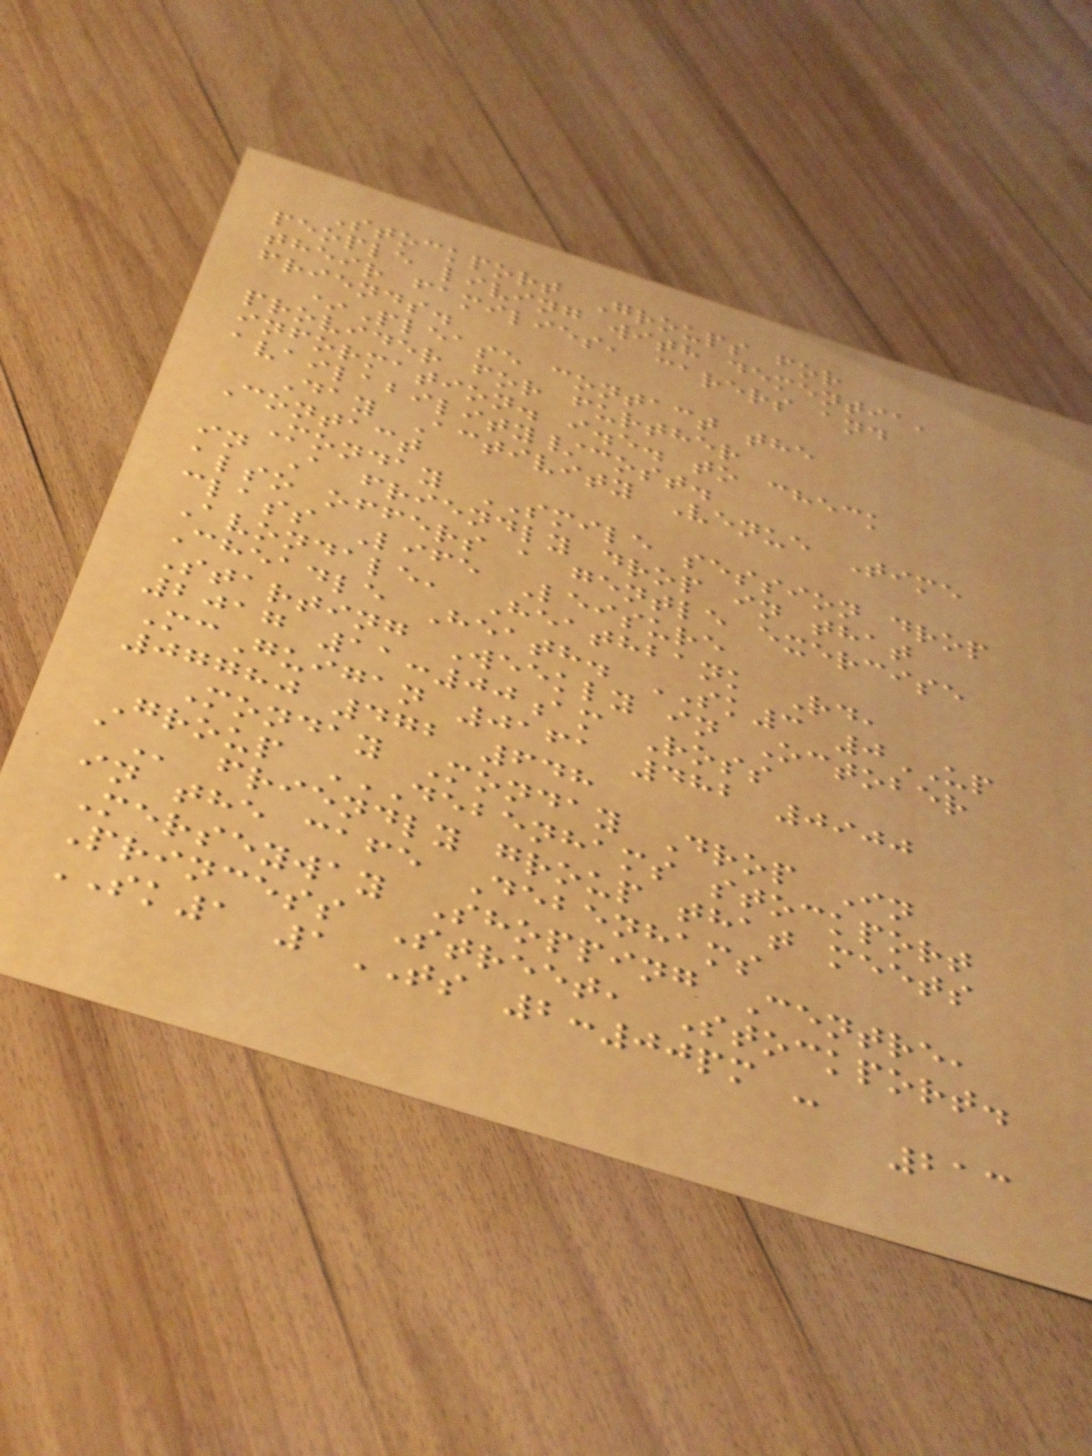Stockport Groups for
people living with dementia,
their families, carers and
friends.
*Please contact the
provider for further
information. i.e. to check
availability/cost.
Day Activity Venue Time
Contact
Monday SMILE session drop
in A friendly drop in that
also offers a gentle exercise
class Life Leisure
Avondale, Heathbank Rd,
Cheadle Heath. SK3 0UP
Starting Weekly in October
2017 11:00am Ross
McGuigan 0161 482 0900
07780 472 648
Monday Monday Drop In
Group DEBENHAMS STOCKPORT
A friendly group that meets
in the cafe Debenhams
Merseyway Shopping Centre,
Princess Street, Stockport.
SK1 1TS 2:00pm -
213
